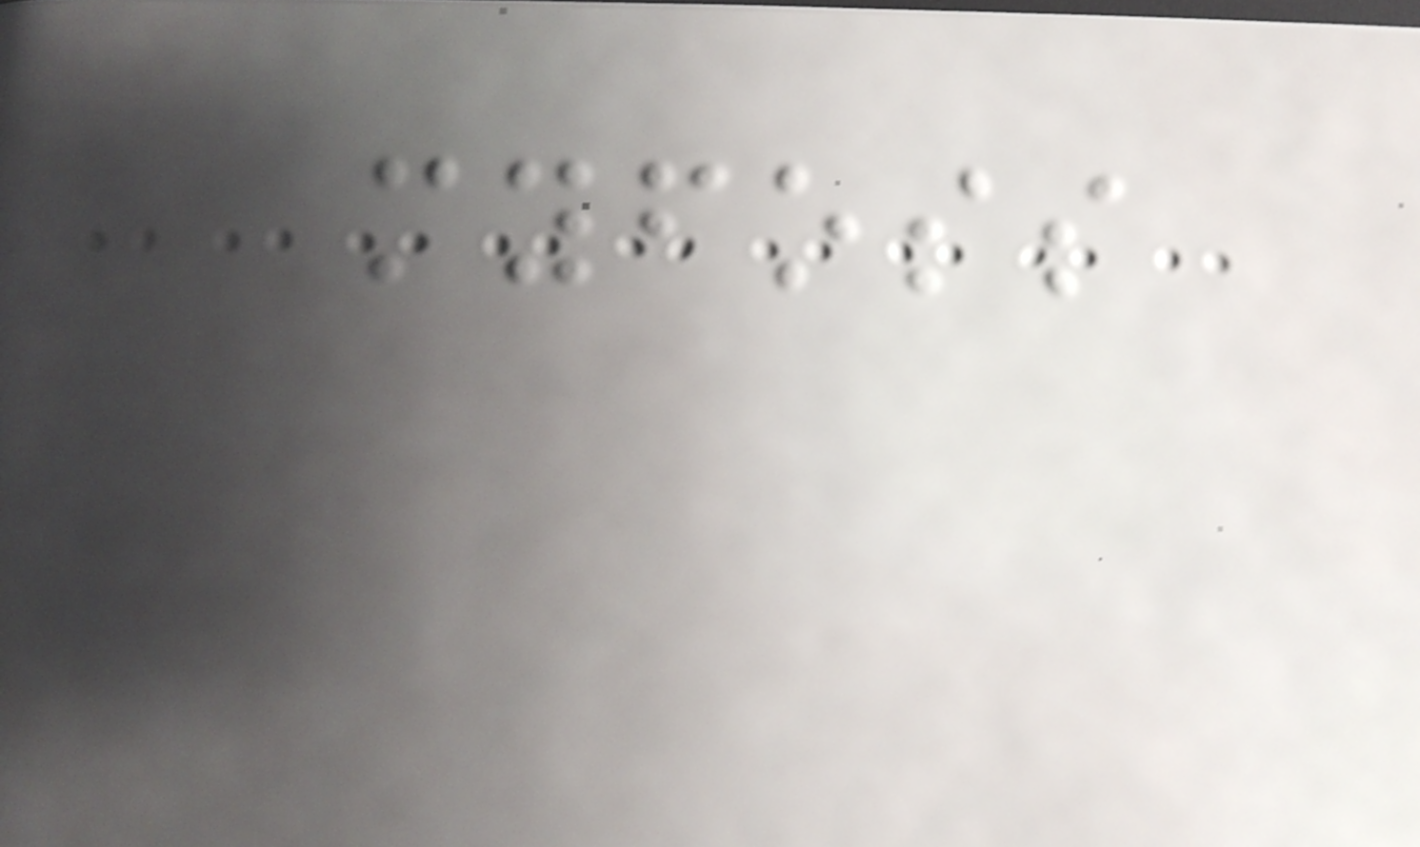myfoss
